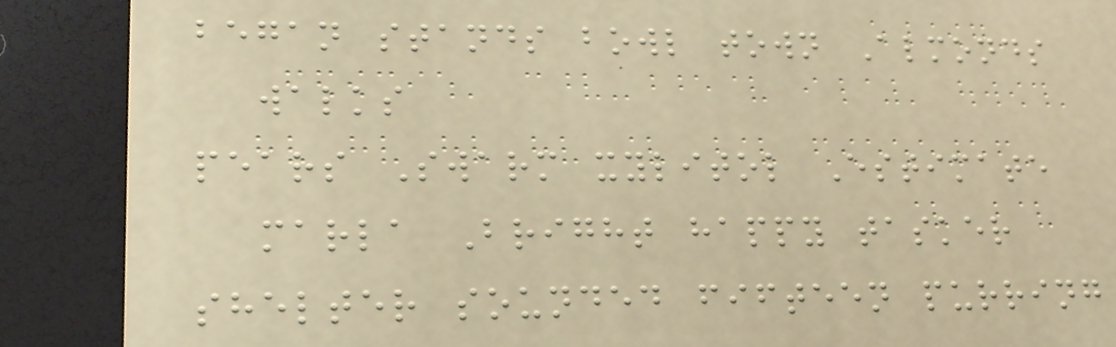began stands bowl town Almonds
walks
pears Swarm xylitol Estimate
marla Bright happy tasker
shelter sounded fifteen purring
